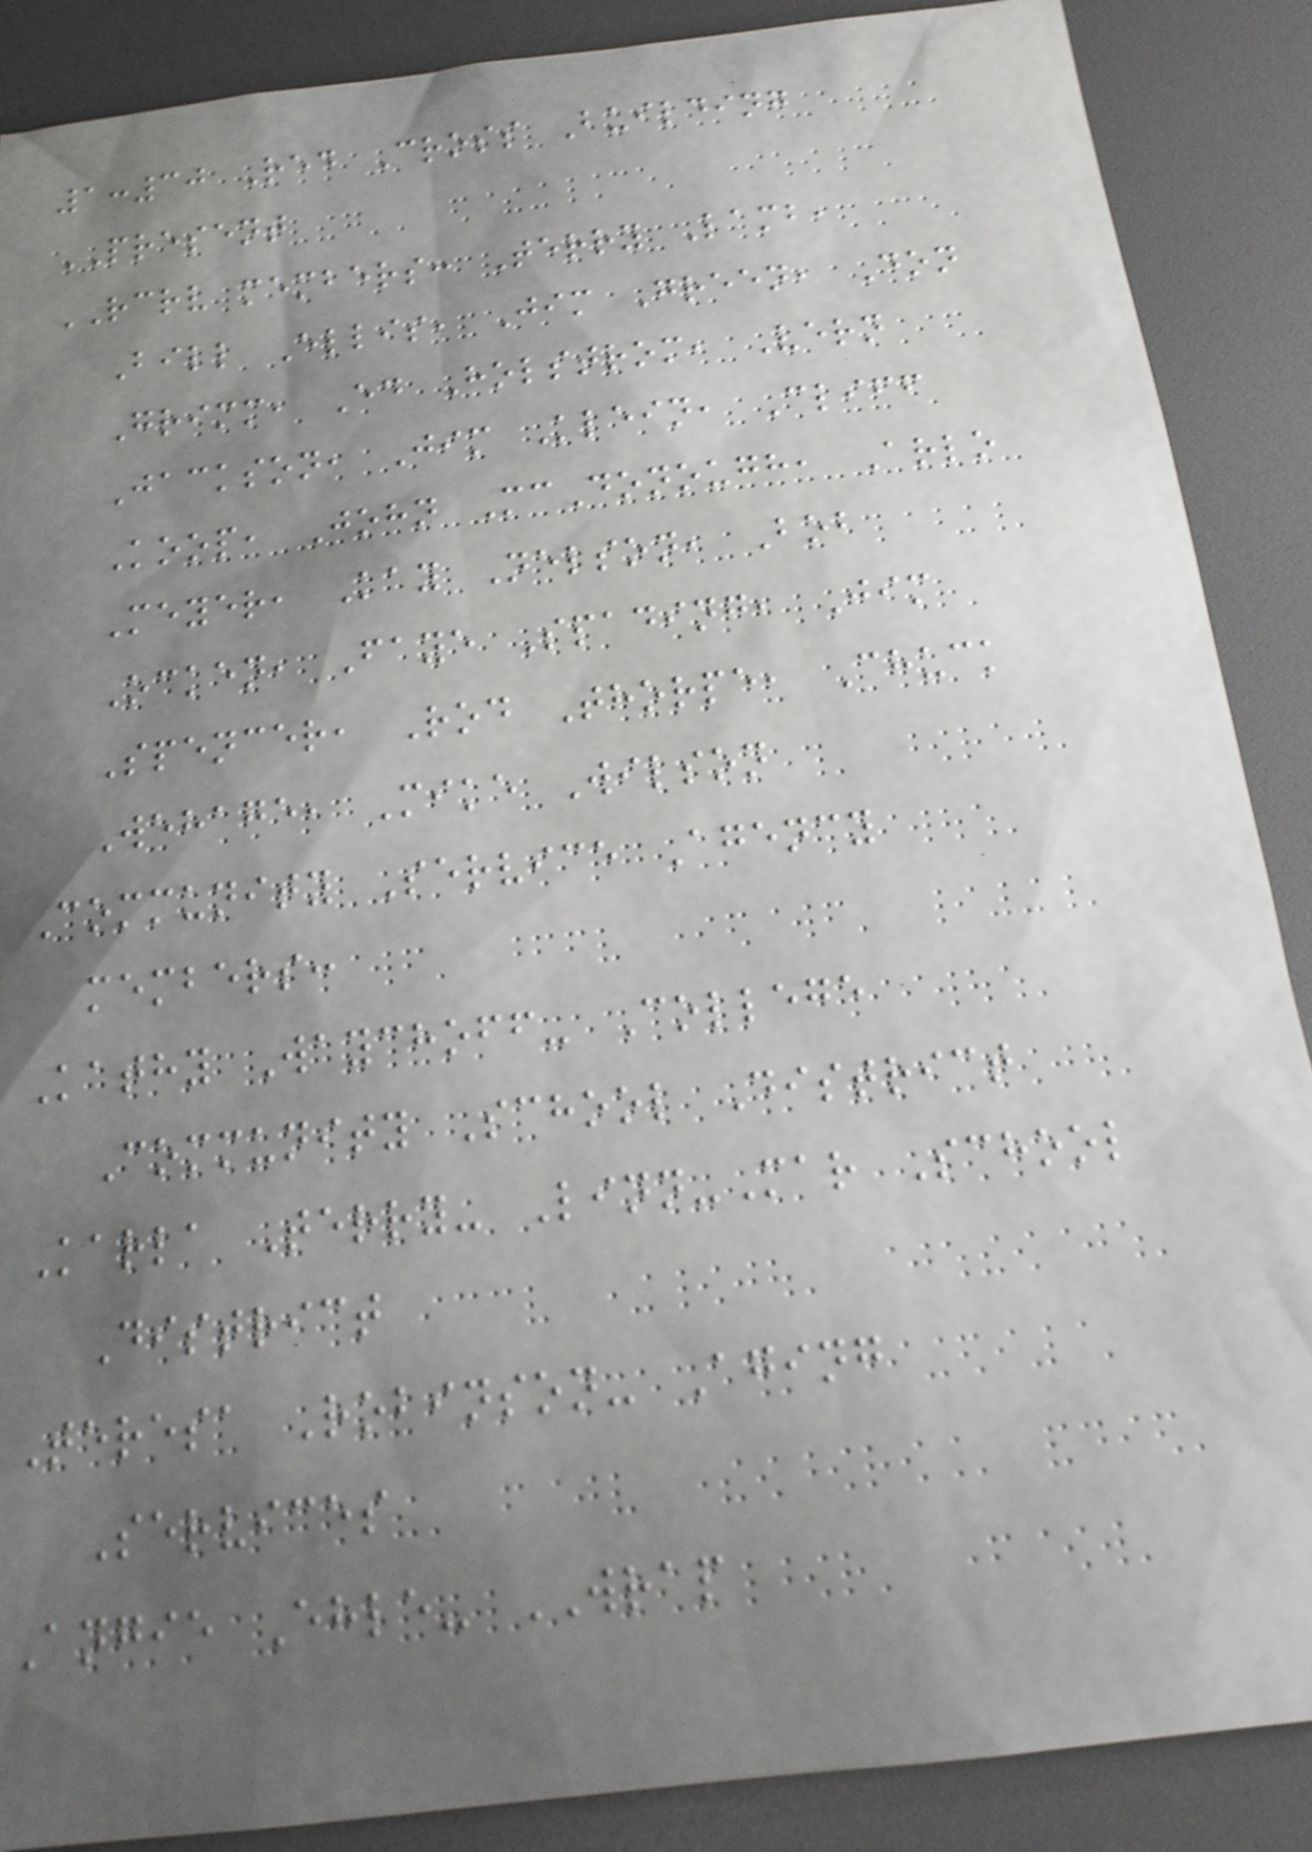1:30 Red Cross Building
PRESENT
RCRV members: Terry Lamb,
Bill Ellis, Jim Green, Don
Grimm, Ed Holstrom, Vern
Jackson, Jim Klein, Cliff
Koop, John McDonough, Arlo
Meyer, Kay Nelson, Bob
Ocken, Faye Spading, Jim
Spencer, Rod Thorpe, Chuck
Wehage, Mike Wilson
Community Service Agency
members:
Kathy Waychoff- College
Community School District
Karla Terry- Linn-Mar School
District
Teresa Robinson- Aging
Services
Angie Ehle- WRAP
